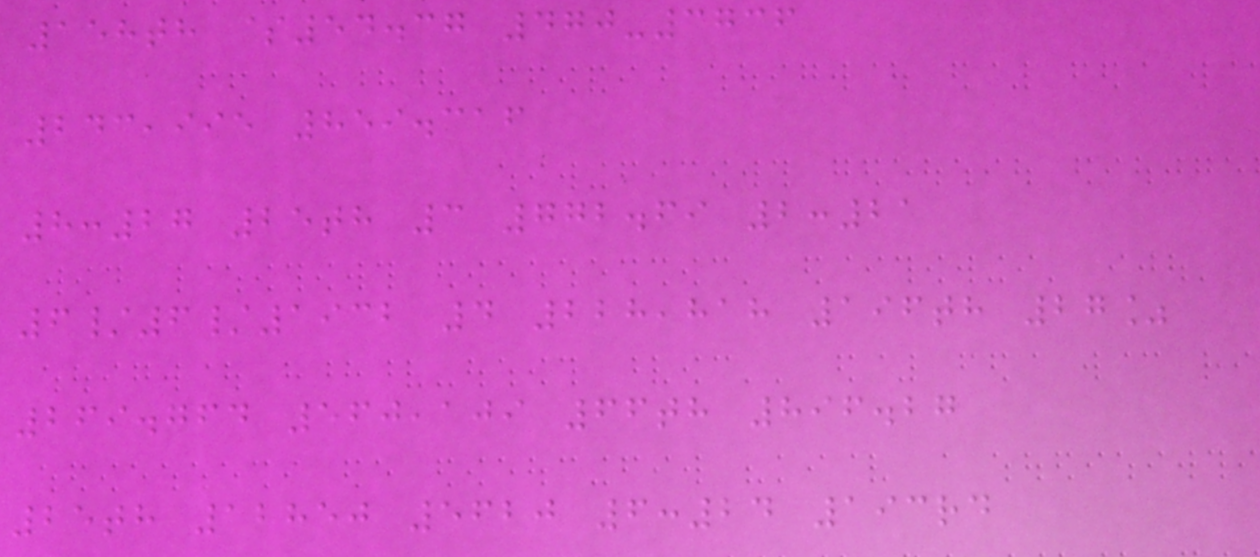158th $54.37 470-3736
243,995 859.316
8:27 25th 3 772.69 2:21
6/6/1932 4 228,818 196th 27%
269.764 560,109 66th 896.27
25th 12850 5620 6:24 193rd
